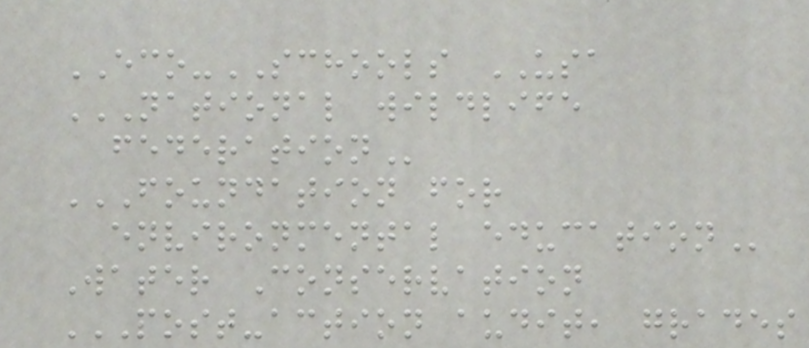ECO-SCHOOLS USA
NATIONAL WILDLIFE
FEDERATION
FOUNDATION FOR
ENVIRONMENTAL EDUCATION
Water Conservation
POST-ACTION AUDIT, GRADES
